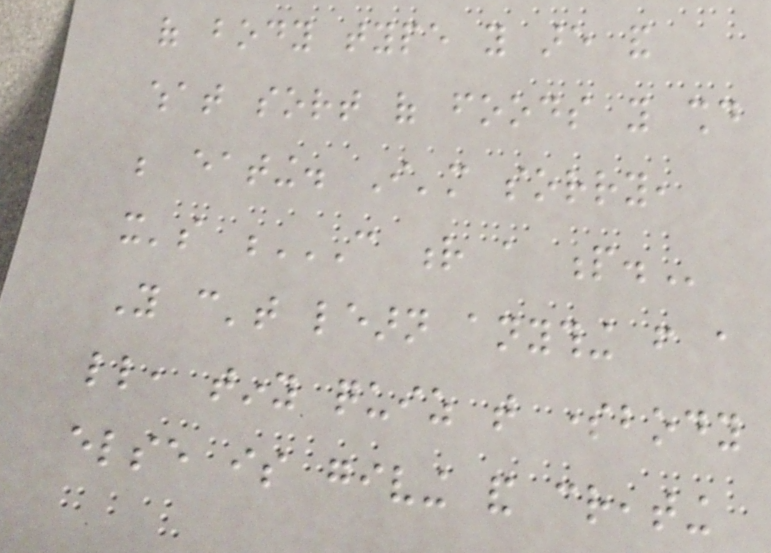of body type you are and
what sort of foods you should
be eating. I'm sorry,
it's C R A P.
You can't learn anything from a
little, tiny quiz that somebody
else is giving and creating
